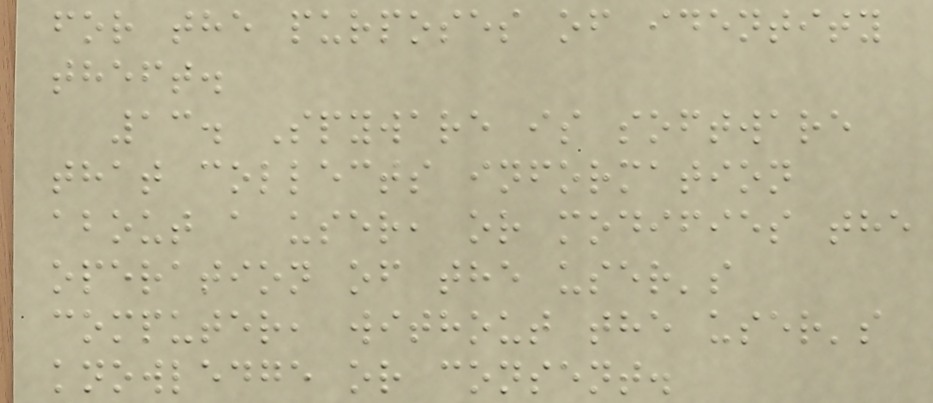for the purposes of identity
theft.
13. Spyware is software
that collects information
about a user, or modifies the
operation of the user's
computer, without the user's
knowledge or consent.
